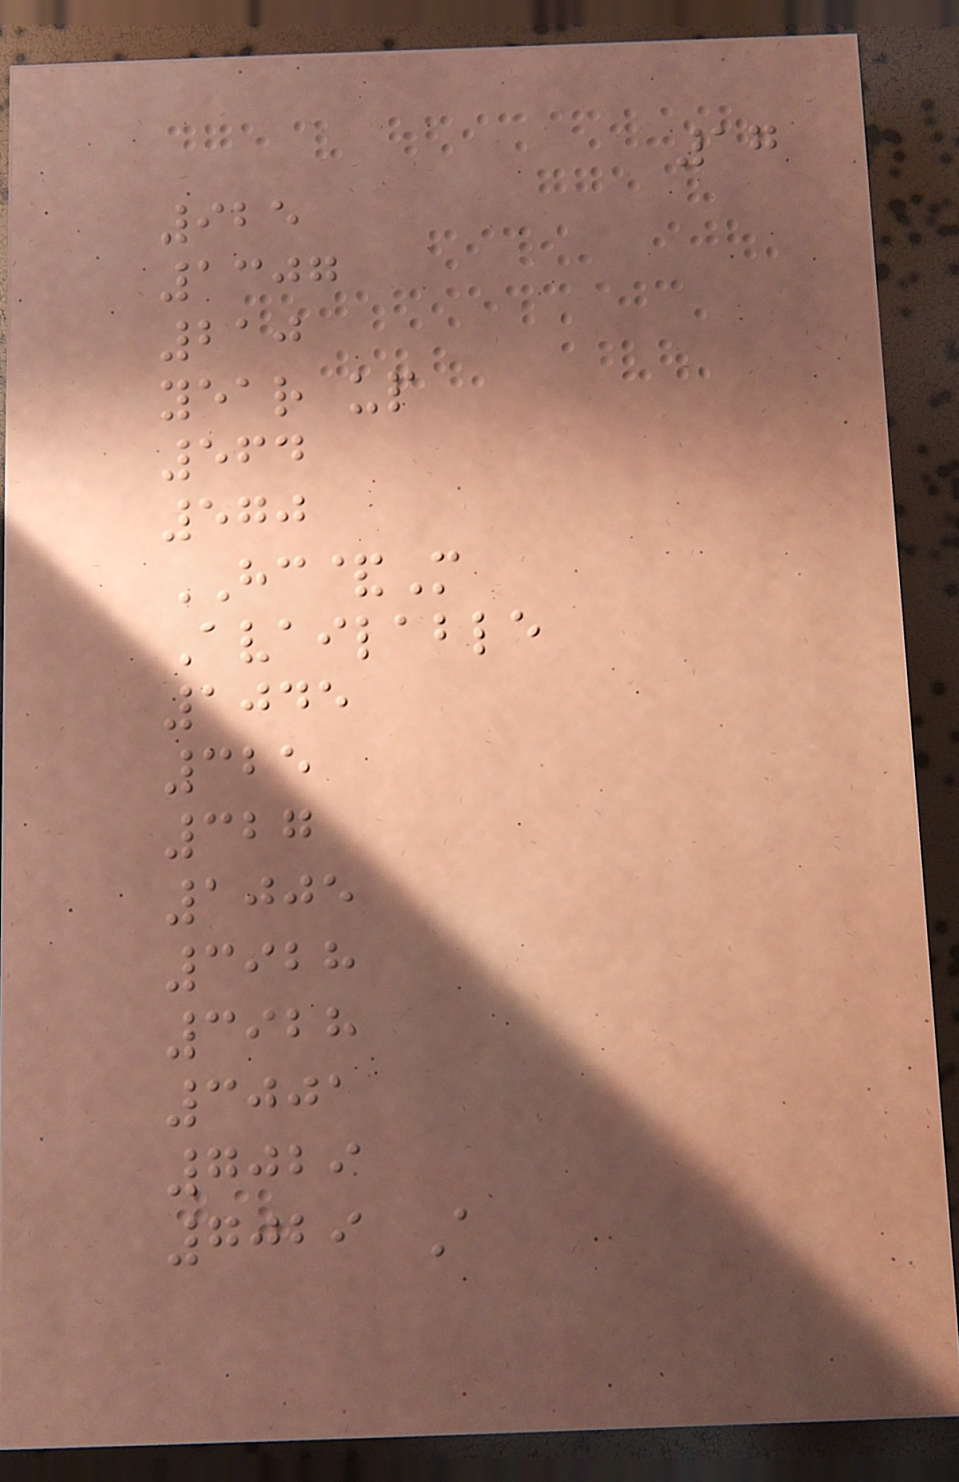17
925
1307
210
year up
564
570
HC&M
Available
1045
325
327
1005
3928
3928
3001
7029
7029 A
